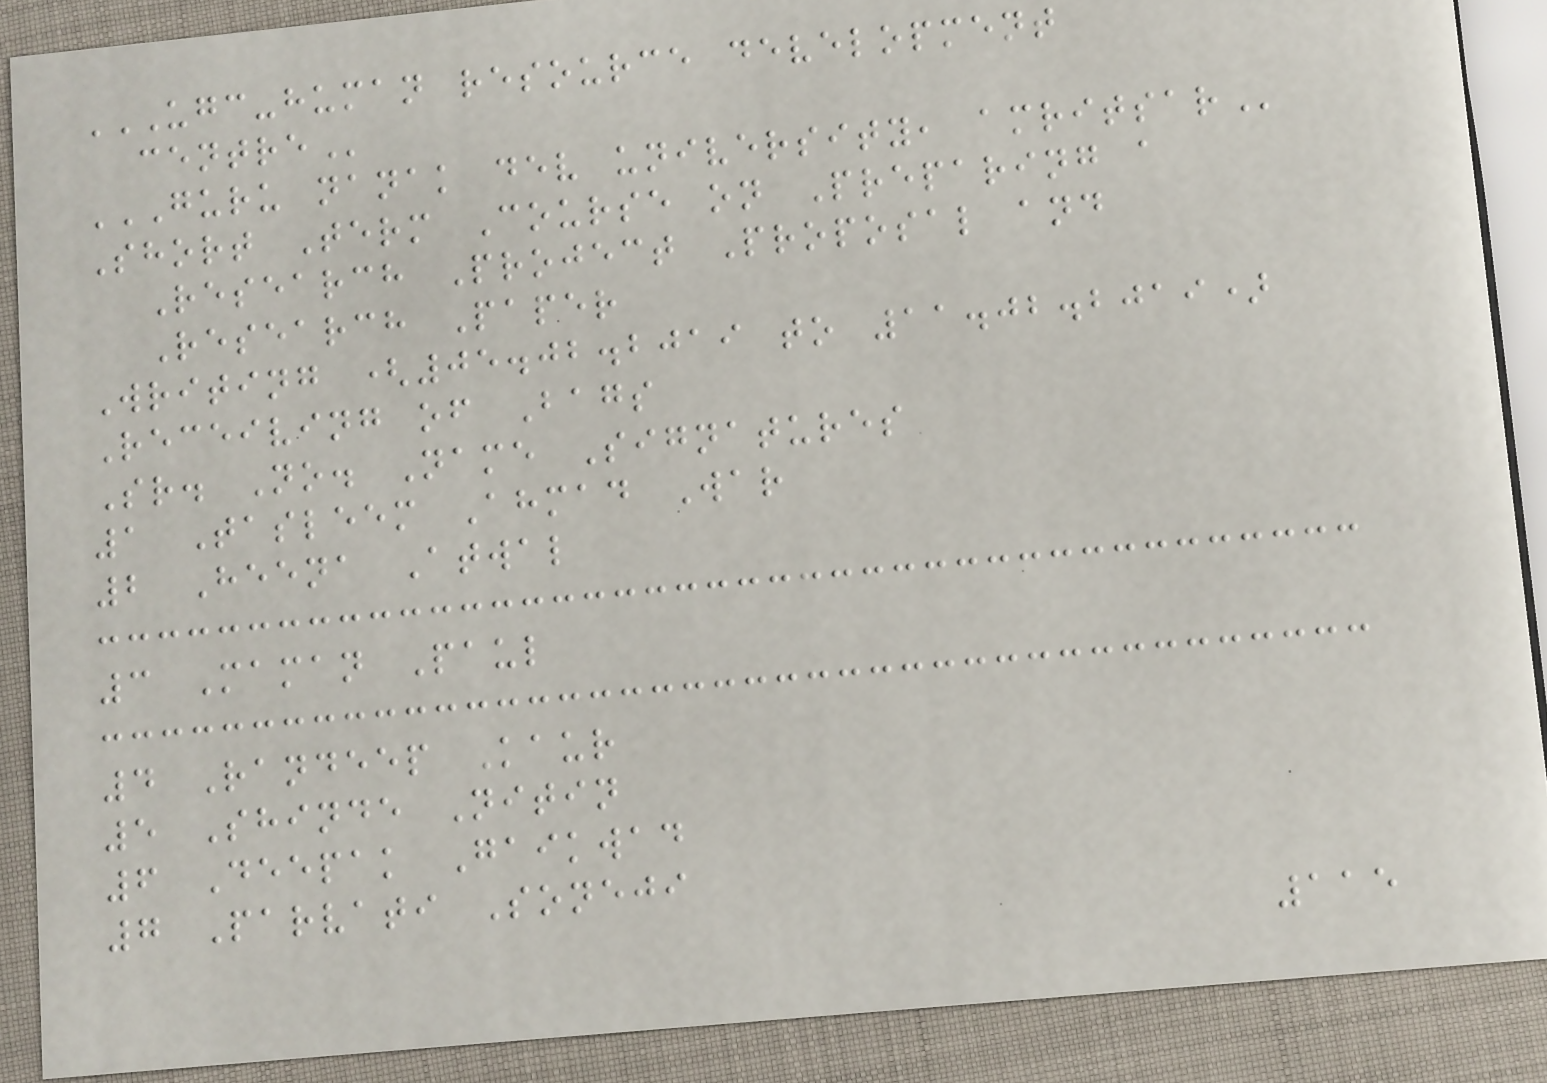UGC-HUMAN RESOURCE DEVELOPMENT
CENTRE
GURU NANAK DEV UNIVERSITY, AMRITSAR
Short Term Course on Preparing a
Research Project Proposal and
Research Paper
Writing (05.02.2019 to 11.02.2019)
Receiving of Bags
Sr. No. Name Signatures
1 Tasleem Ahmad War
2 Heena Atwal
3 Maman Paul
4 Randeep Kaur
5 Shinde Nitin
6 Deepak Gaikwad
7 Parvati Soneji
115
